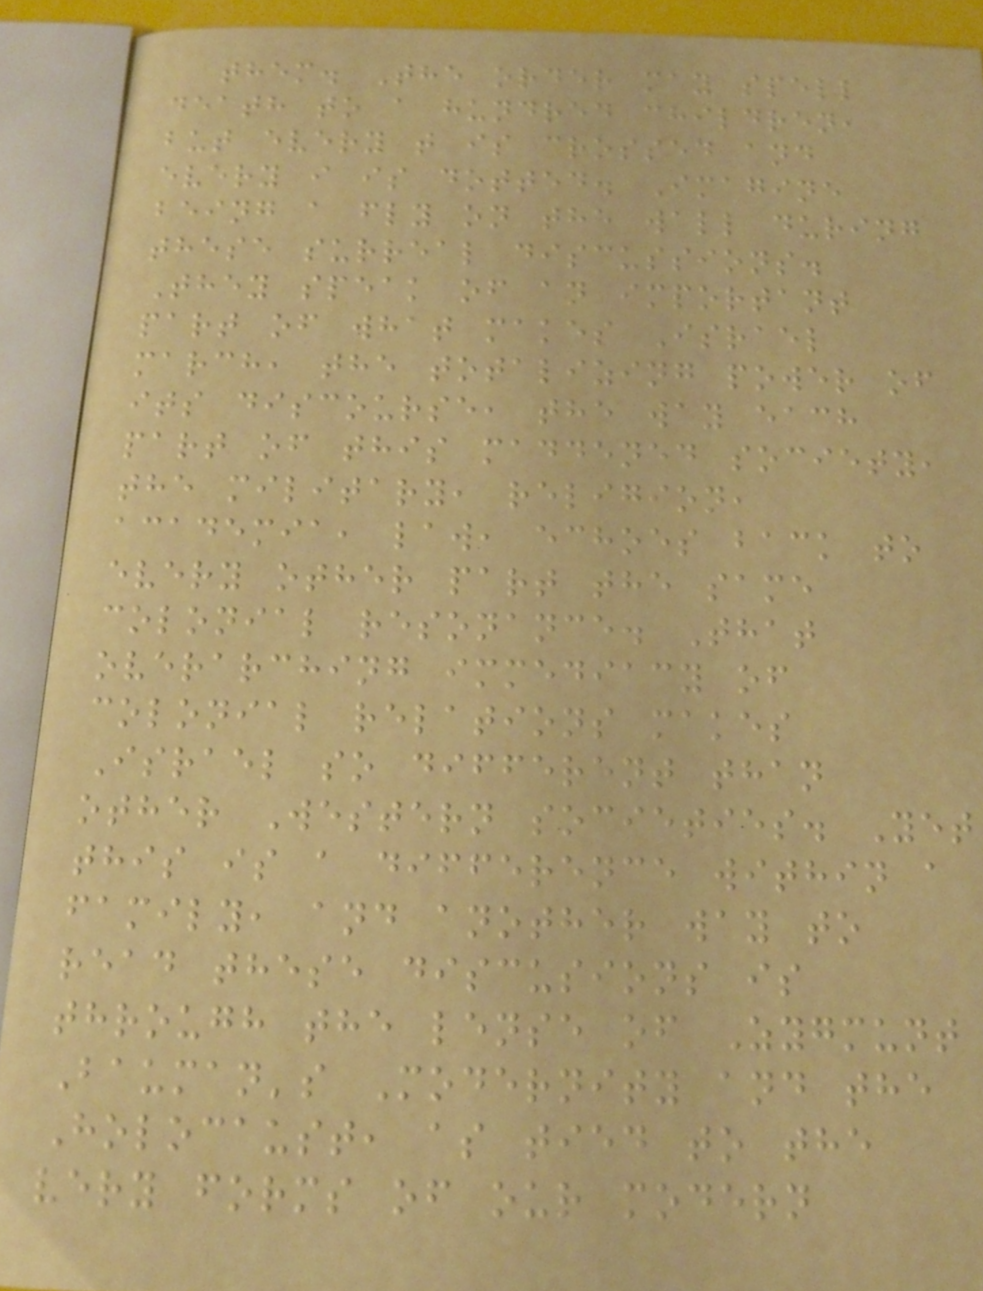them. The order may spell
death to a hundred children,
but every t is crossed and
every i is dotted. Imagine
being a fly on the wall during
these surreal discussions.
They speak of an important
part of what makes Israel
march, the totalizing power of
its discourse, the way each
part of this maddened society,
the military, religion,
academia, law, echoes back to
every other part the same
colonial resonance. That
overarching immediacy of
colonial relations makes
Israel so different than
other Western societies. Yet
this is a difference within a
family, and another way to
read these discusions is
through the lense of Zygmunt
Bauman's Modernity and the
Holocaust, as tied to the
very forms of our modern
